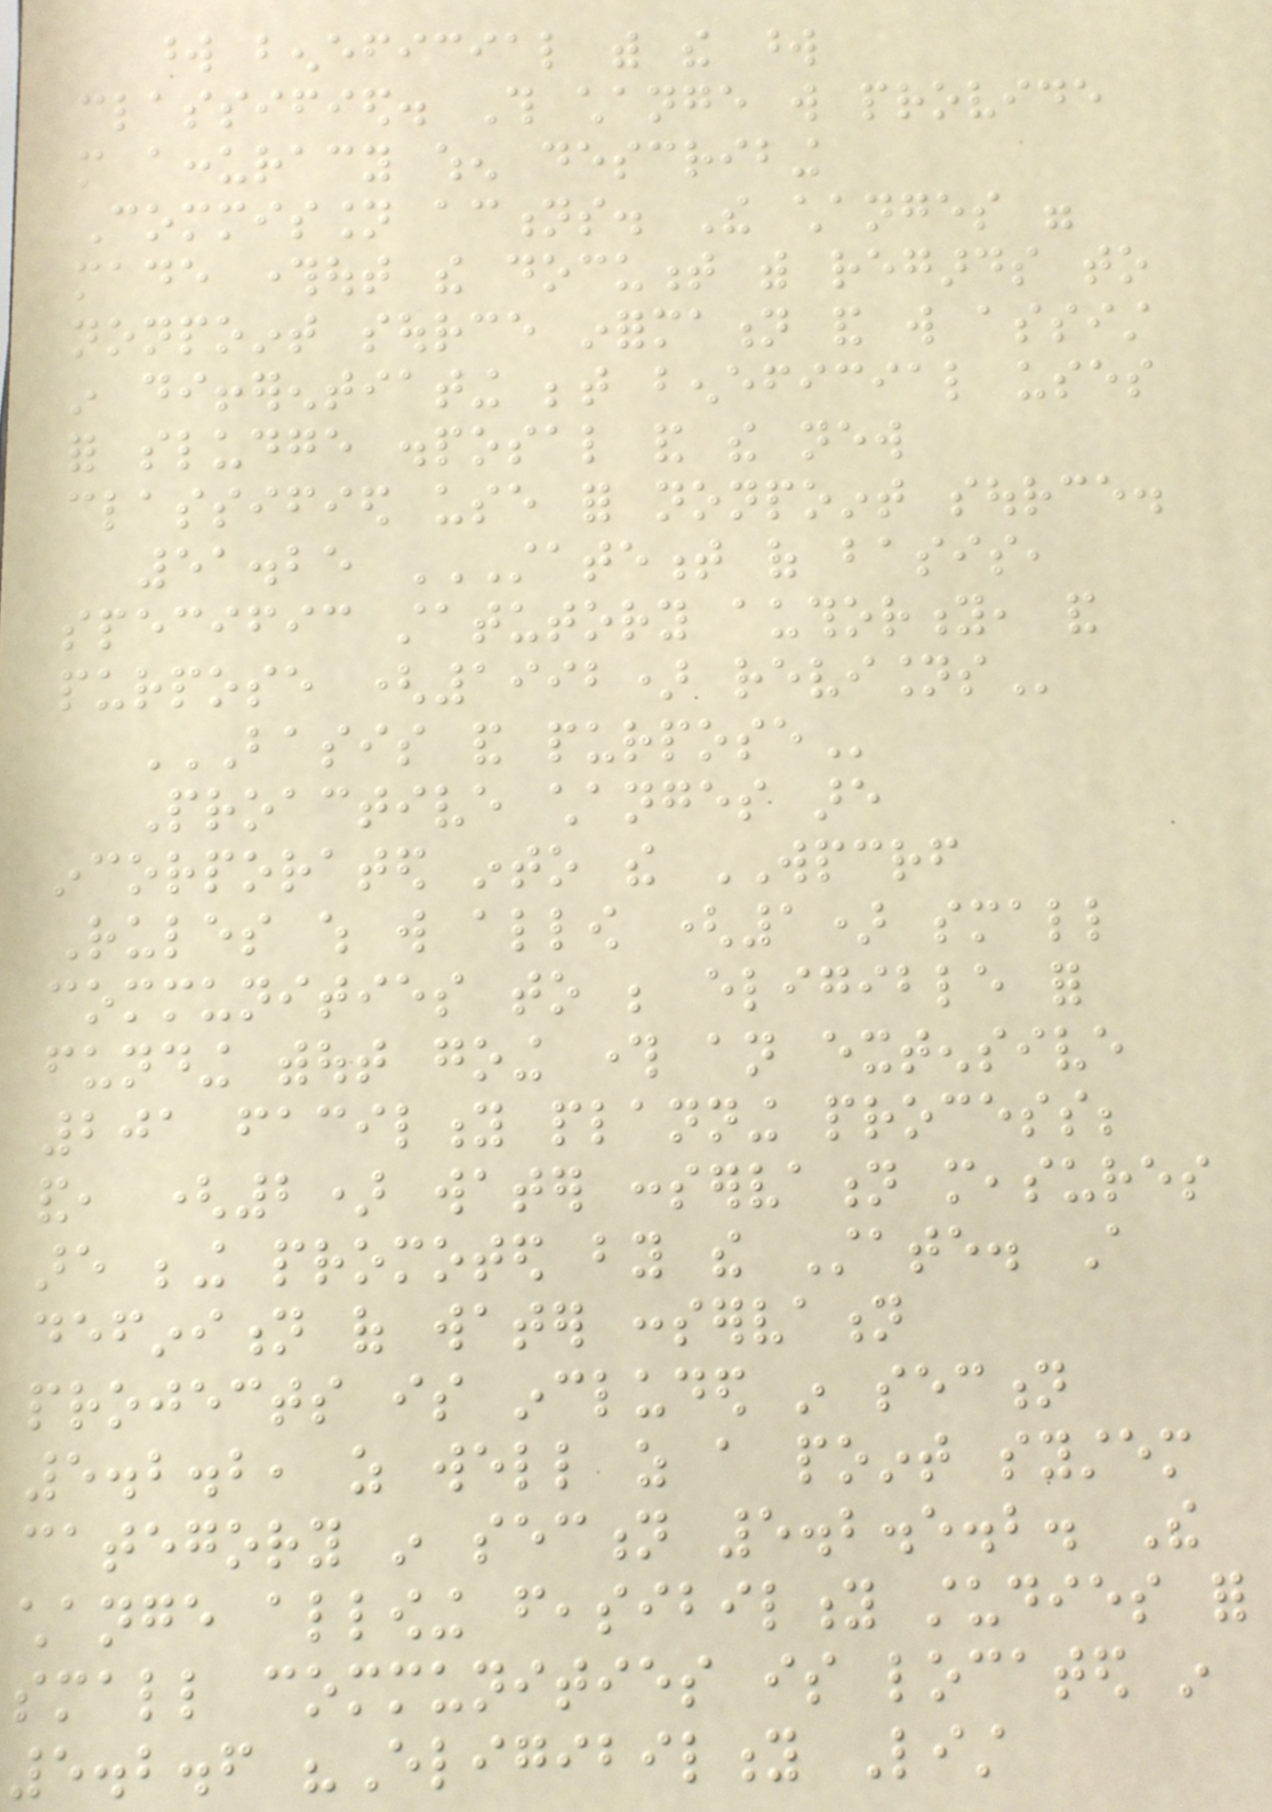word beneficial with the word
classified. This change will provide
more accuracy when describing
Commission actions. The changes were
made throughout the document with regards to
nonpoint source information and will assist
in differentiating between beneficial uses
for sludge disposal and the new
classified use for nonpoint source.
51.25 STATEMENT OF BASIS,
SPECIFIC STATUTORY AUTHORITY, AND
PURPOSE (1992) REVISIONS
BASIS AND PURPOSE
Proactive changes are
incorporated into the WPCRF
Rules which will allow (1) small
communities to be eligible for
funding without going through an extensive
201 facility planning process;
and, (2) water conservation measures
are being promoted by the State. A
definition of water conservation
projects is included in section
5.2.2, as well as a point system
category in section 5.2.5.2. The
change allowing feasibility studies for
small communities is located in
5.2.6 "Eligibility List
